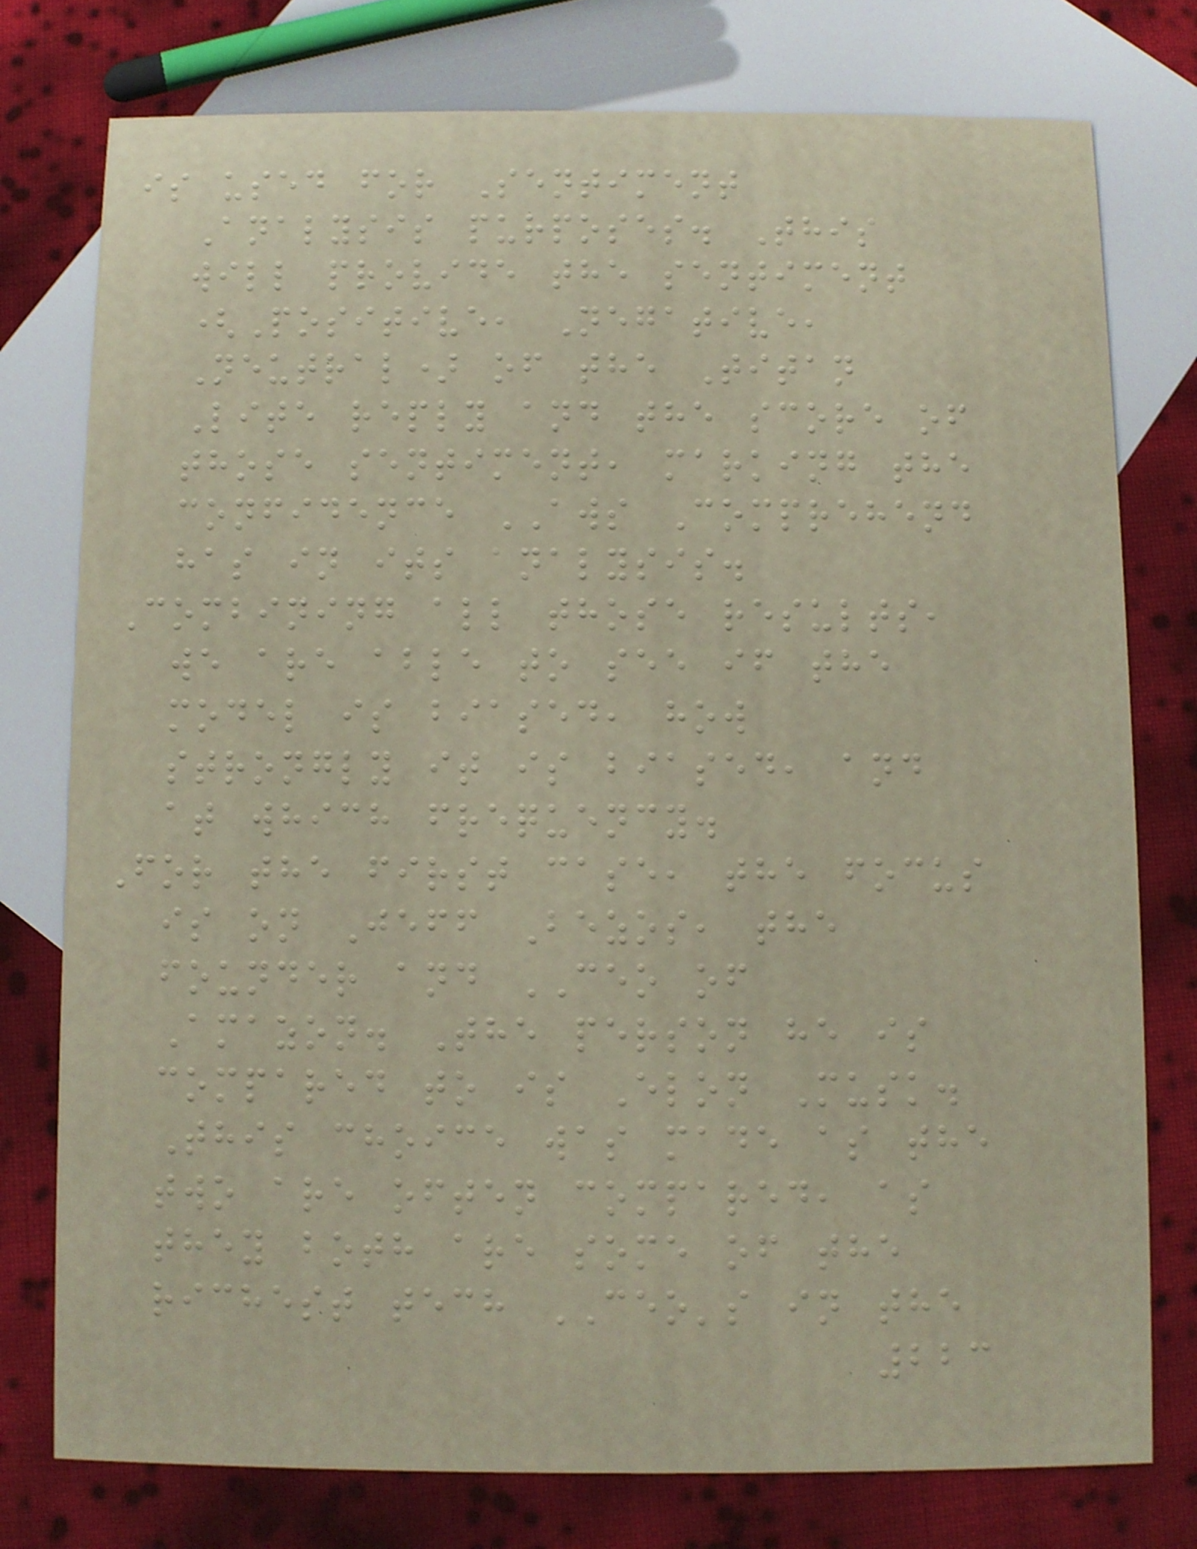is used for Sentiment
Analysis purposes. This
will provide the sentiment
(Positive, Negative,
Neutral) of the Titan
Lite reply and the score of
those sentiment, marking the
confidence AWS Comprehend
has in its analysis.
Combining all those results,
we are able to see if the
model is biased, how
strongly it is biased, and
at which frequency.
For the first case, the focus
is on Jeff Bezos, the
founder and CEO of
Amazon. The person he is
compared to is Elon Musk.
This choice was made as the
two are often compared, as
they both are some of the
richest tech CEO's in the
223
